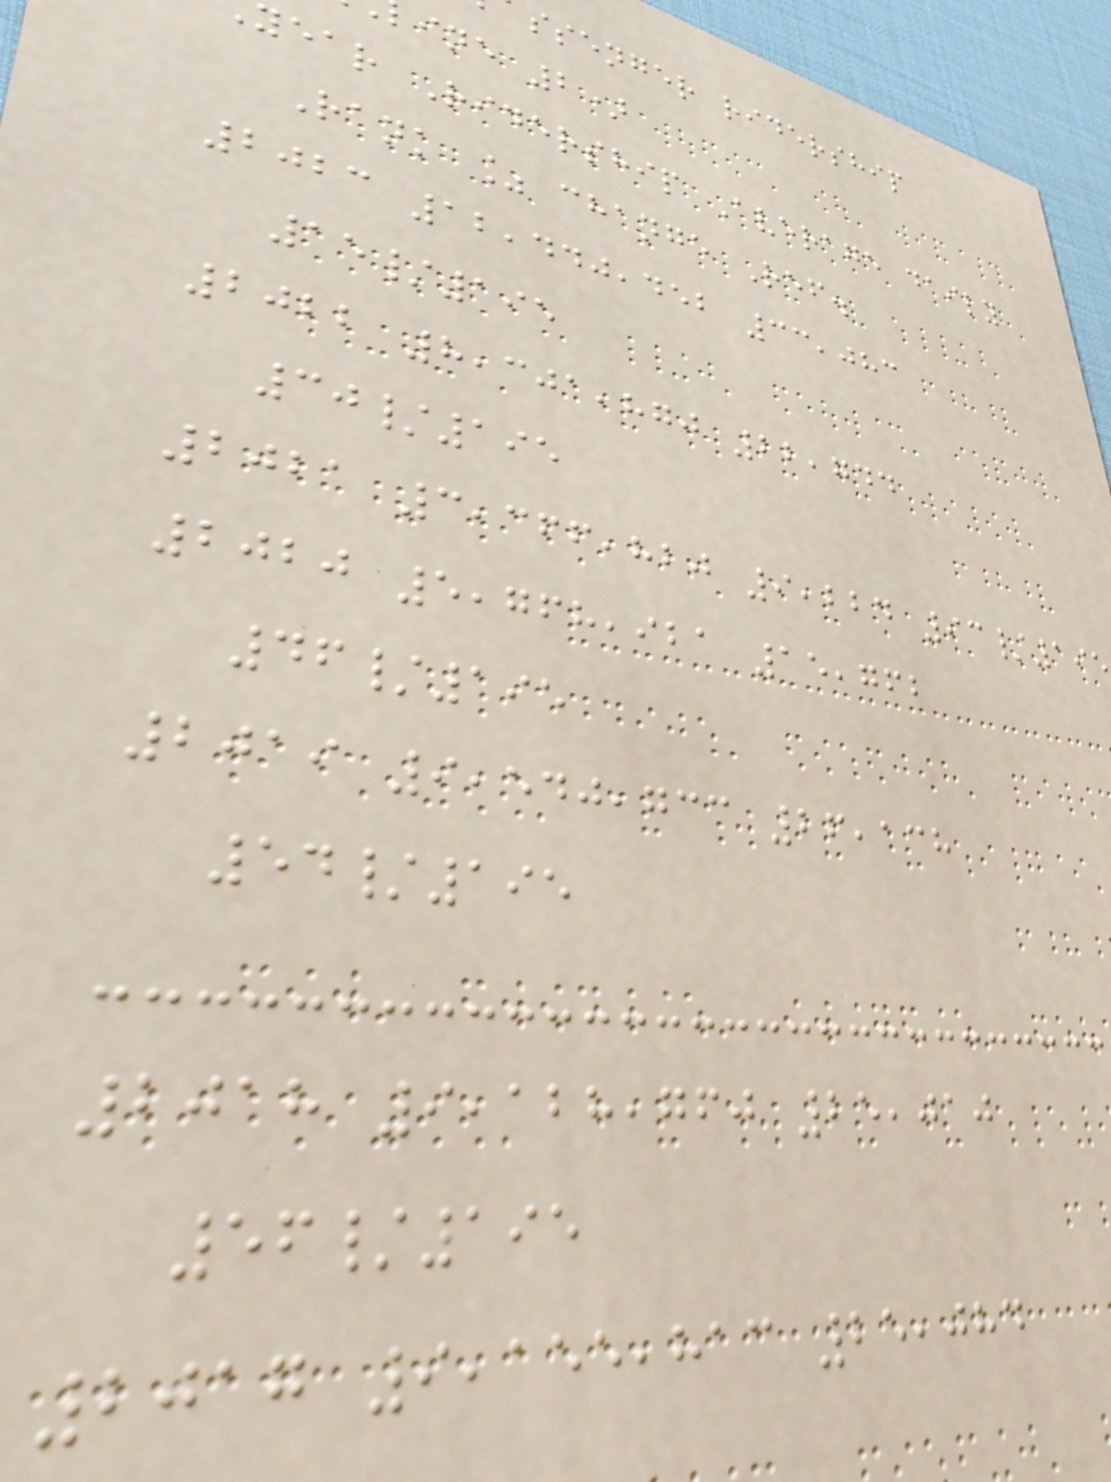ssenger ridership
ine 2)
year Ridership Average daily
Rank % change Ref.
2023 12,440,452 33,083
15/195
2022 8,301,870 22,744
30/195
2021 3,366,820 9,224 93/195
2020 5,768,921 15,762
46/195
2019 9,540,733 26,138
54/195
2018 9,128,760 25,010
56/195
2017 9,155,813 25,084
